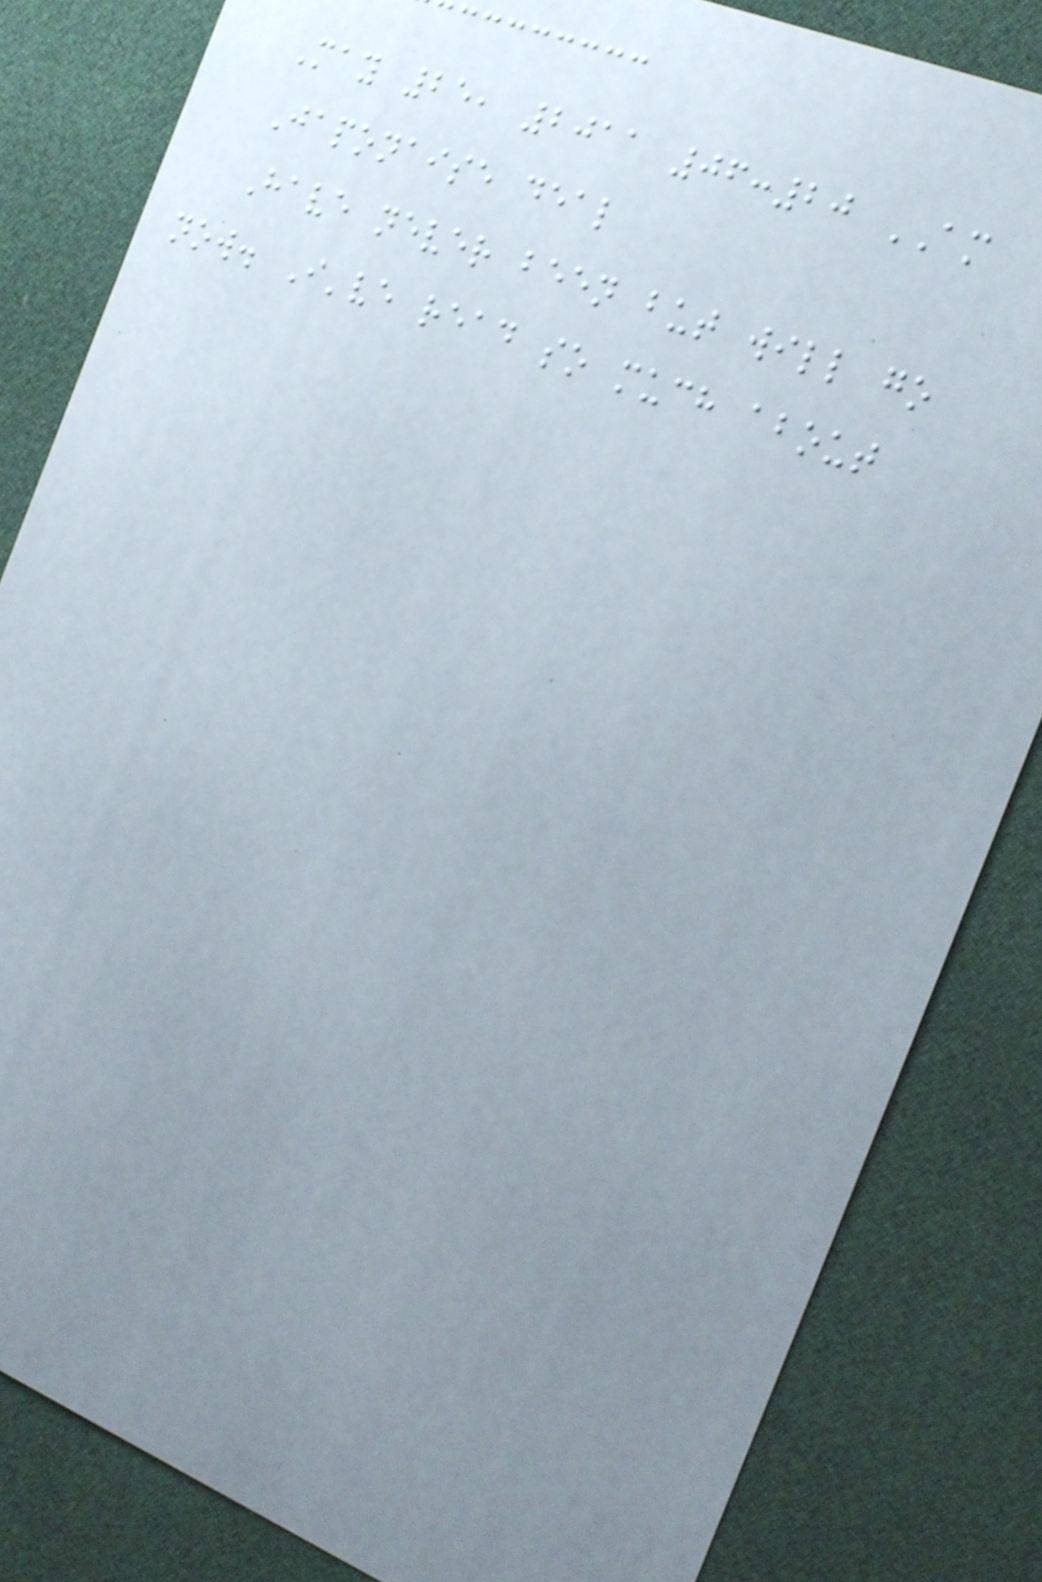May 25, 2011 06:20 AM
Japonaise deal
Have never been but will go
now. I've read so much about
